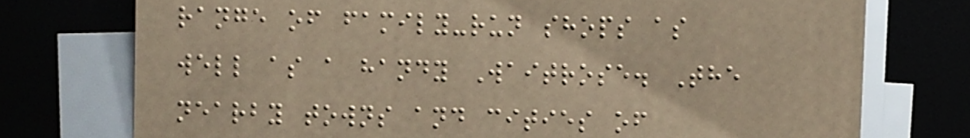range of family-run shops as
well as a handy Waitrose. The
nearby towns and cities of
